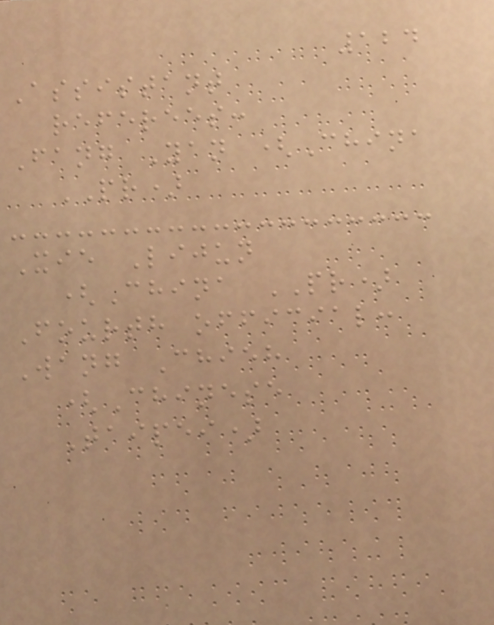124
Assistant
referees:
Fang Yan (China
PR)
Xie Lijun
(China PR)
Fourth official:
Wang Chieh
(Chinese
Taipei)
